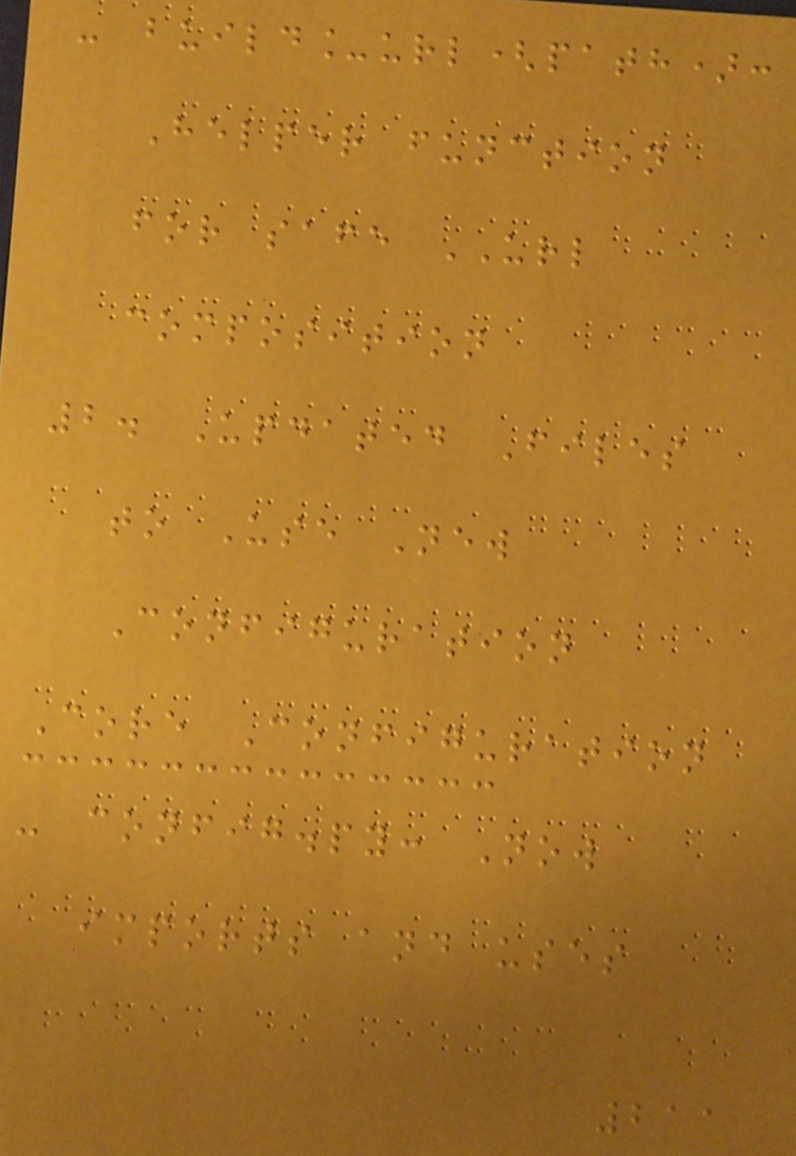- build_url(path):
Helper function
for safe URL
composition
2. Updated Files
to Use New
Configuration
Core Configuration
- config.py: Now
imports and uses
211
